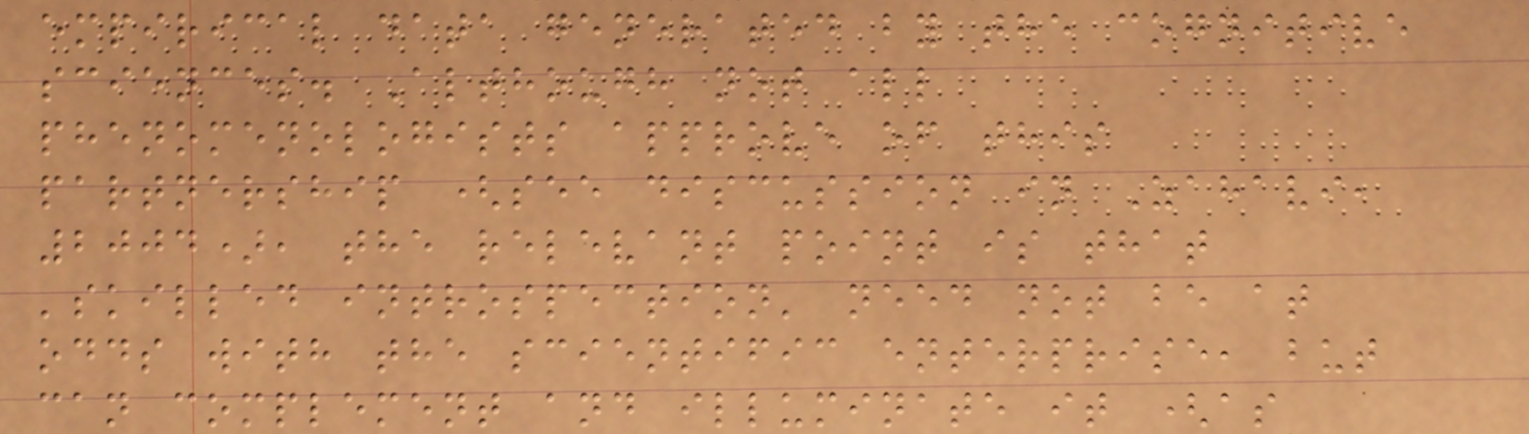empirical data generated by the cognitive
sciences. Although not all
phenomenologists approve of this
partnership (see discussion in Zahavi,
2004), the relevant point is that
'skilled introspection' need not be at
odds with the scientific enterprise, but
can complement and illuminate it (as
